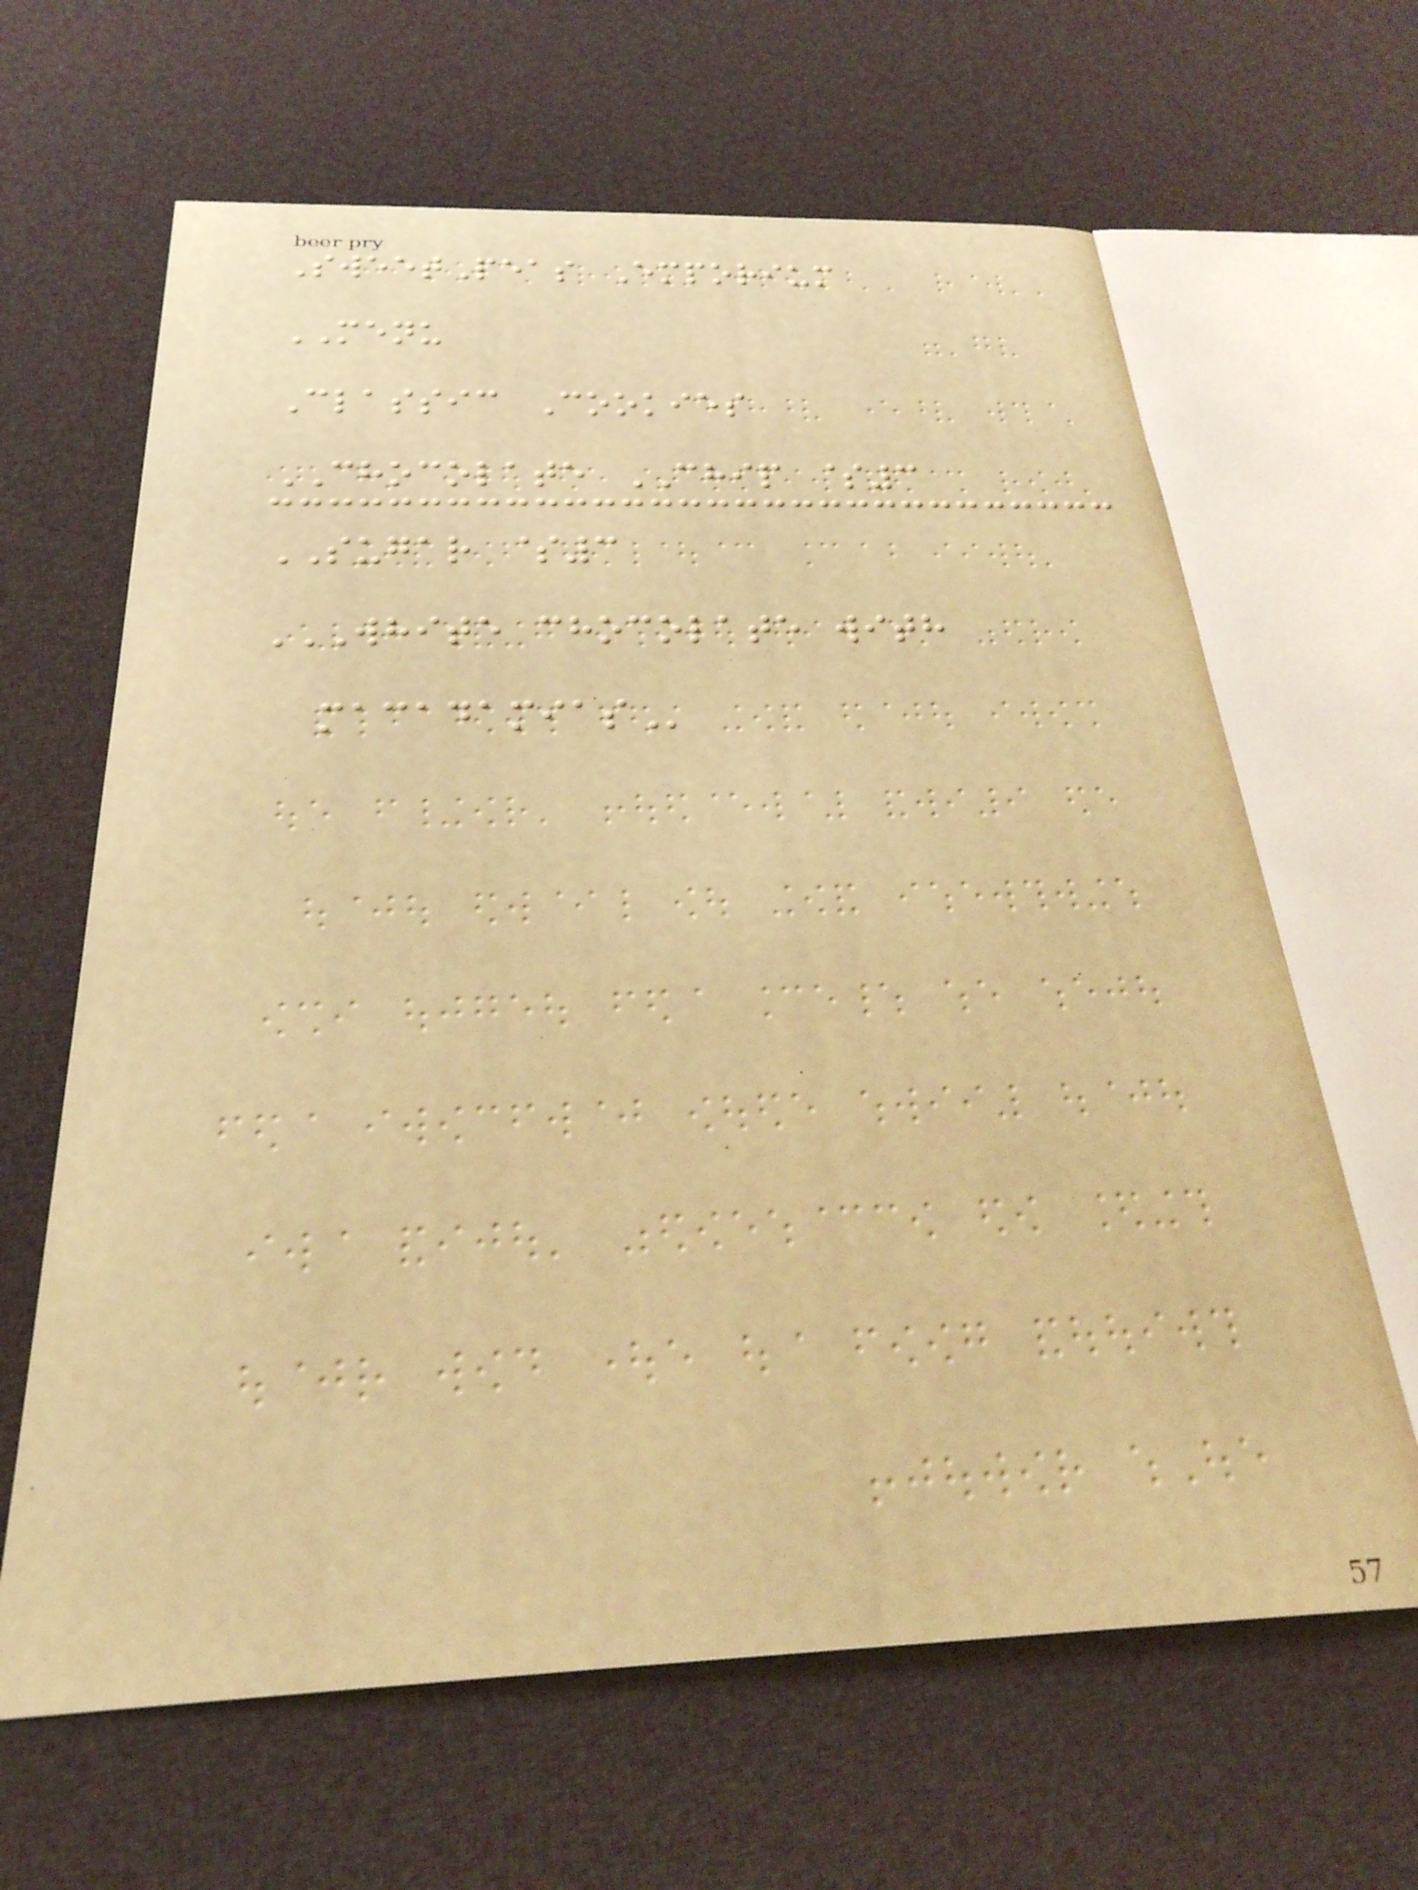SweetPeas Emporium
MENU
Classic Cookies
CHOCOLATE CHIP $3
SUGAR $3
WHITE CHOCOLATE WITH
MACADAMIAS
